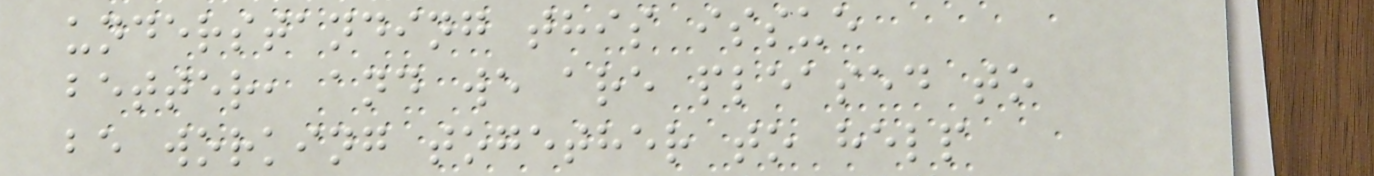understanding this issue
better, and we are pleased to
be working together to help
